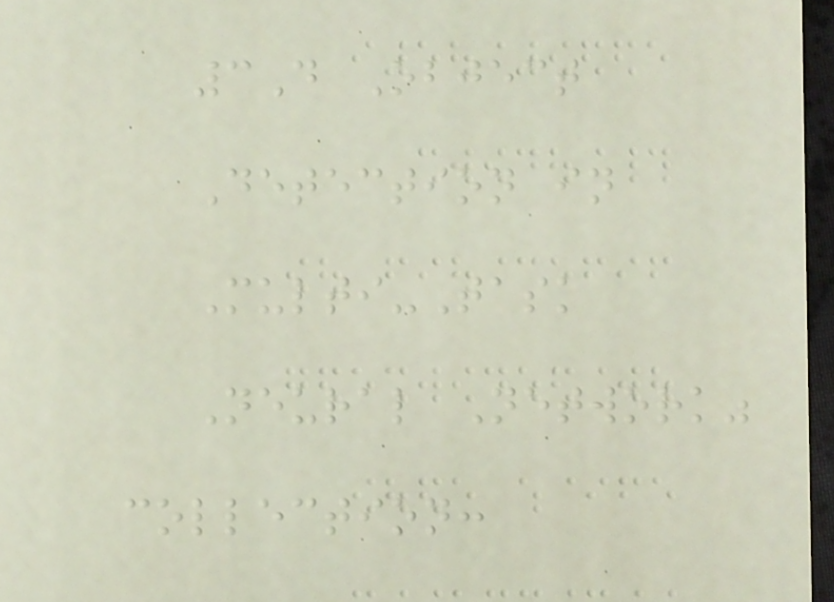3D Object
Detection in
Multi-Task
Neural Network"
collection:
